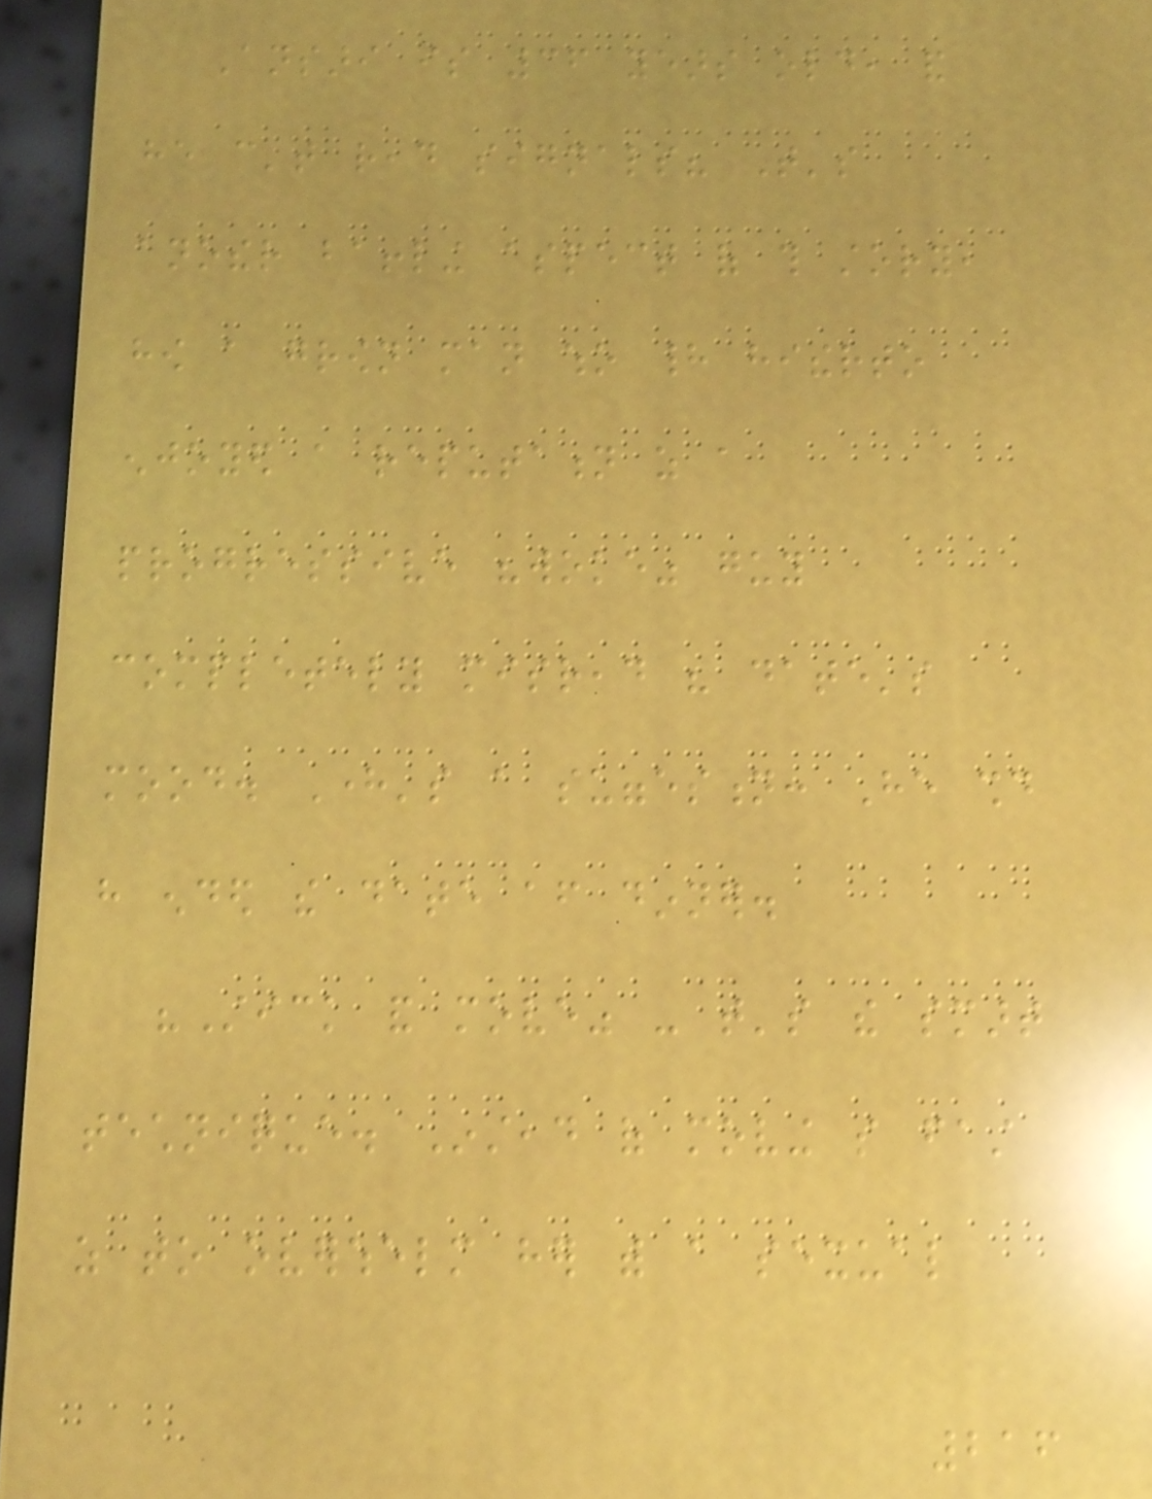Ansari is 36 years old, and
he can't read signals? That's
another baffling aspect of this story,
how a grown man who had hitherto
enjoyed a reputation as a
progressive "woke" guy
completely misread his date's
mood. Here's a suggestion: He should
have ended the date after dinner.
"Stick and move" - that's the smart
technique. Instead of moving so fast
as to overwhelm her with a sexual
216
